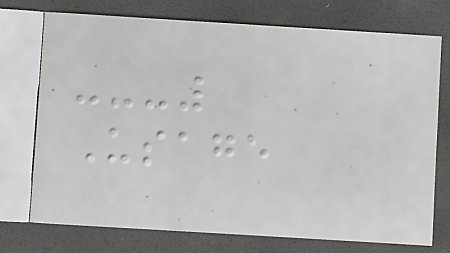Usage
